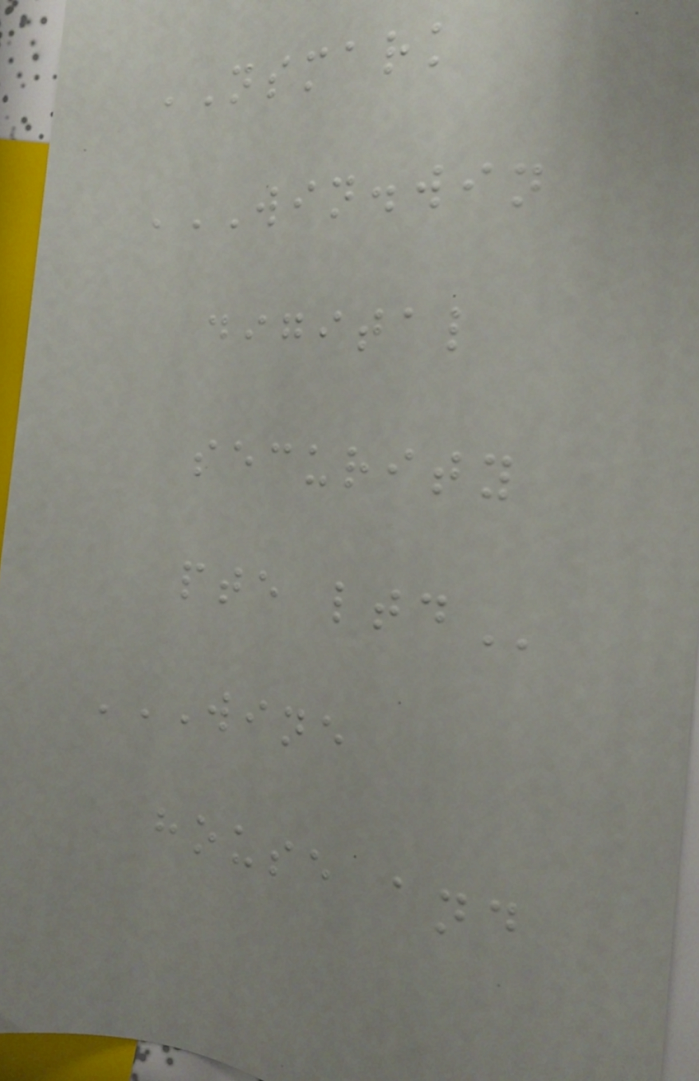NSMARK
WIN.WIN
DIGITAL
SECURITY
PTE LTD
WINE
HOUSE AND
